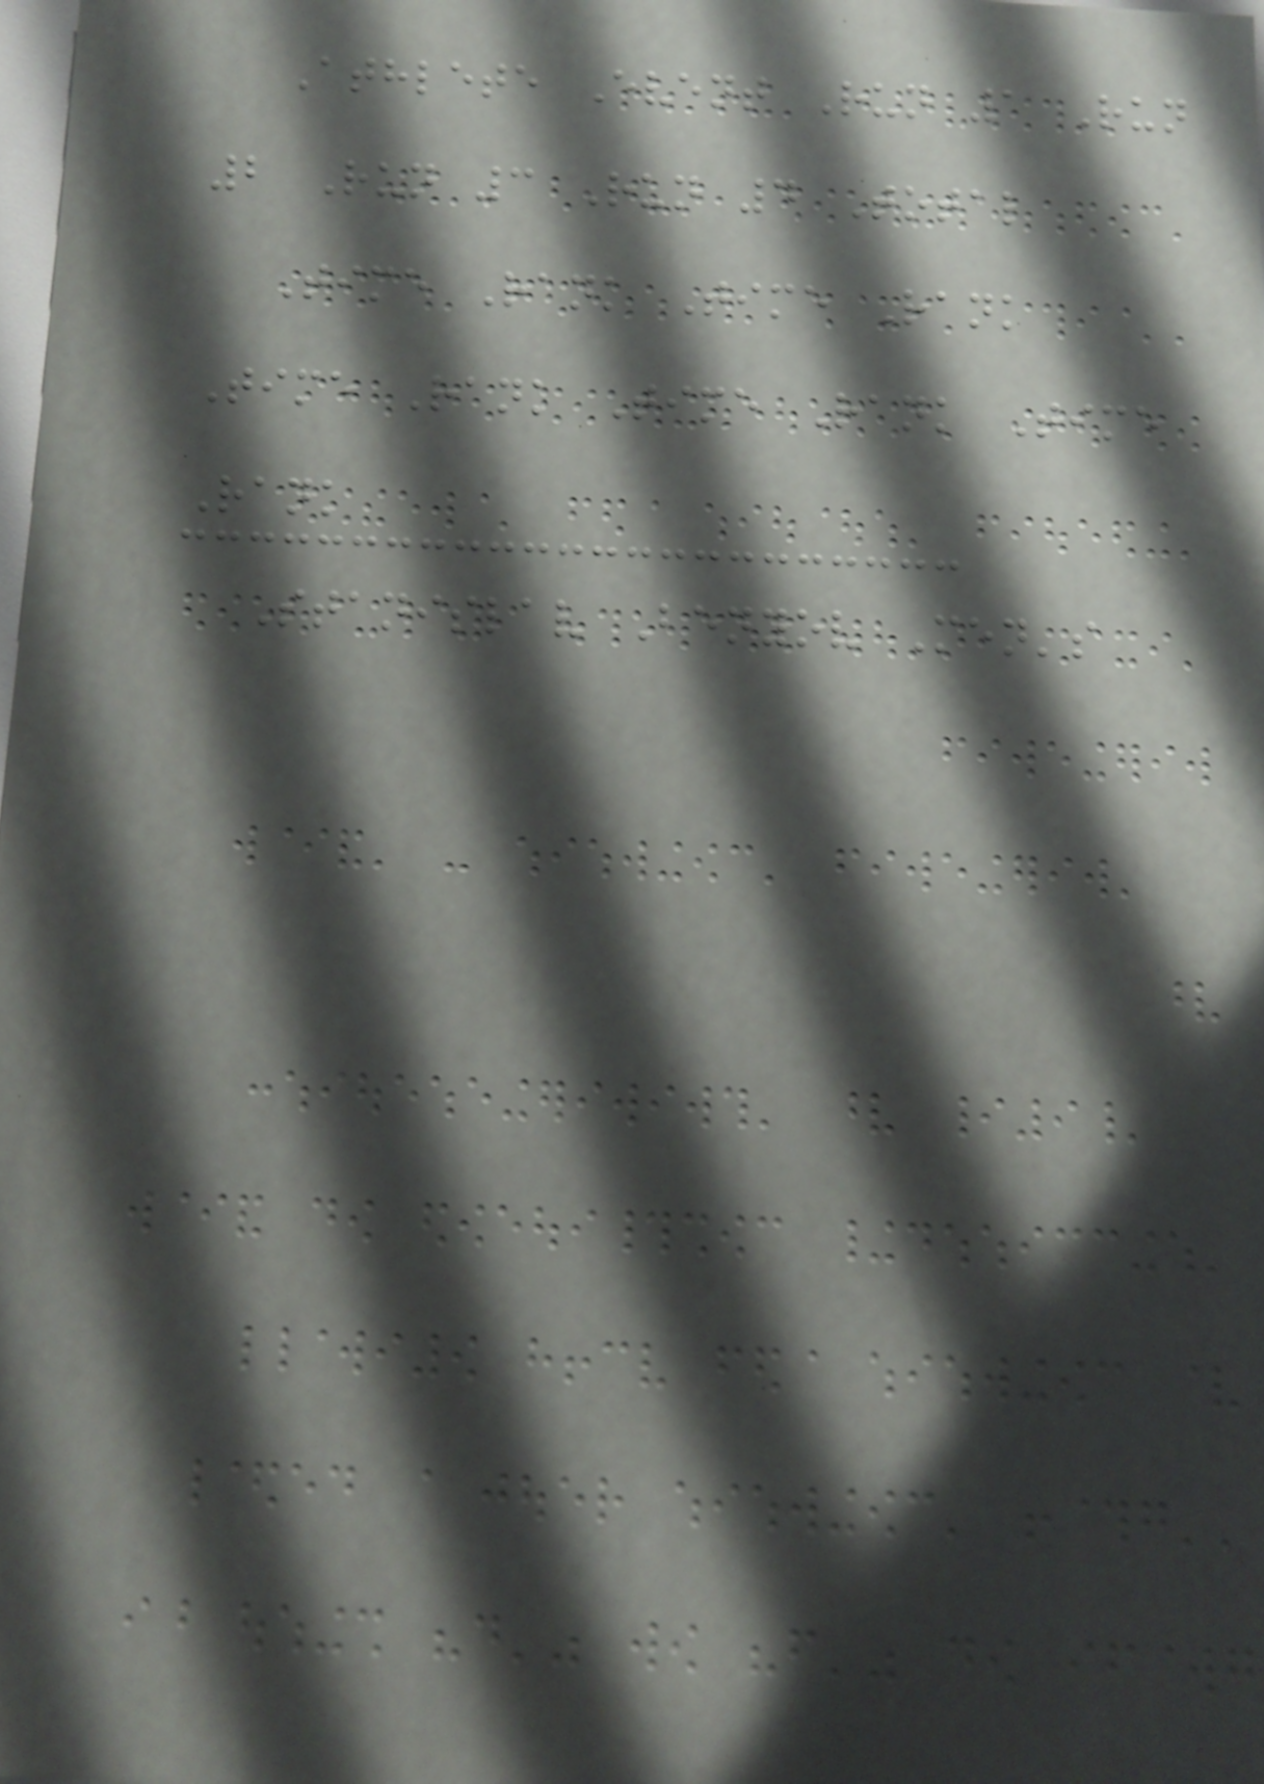Athlete Event Run 1 Run
2 Run 3 Run 4 Total
Time Rank Time Rank
Time Rank Time Rank Time
Rank
Stanislav Benyov Men's
